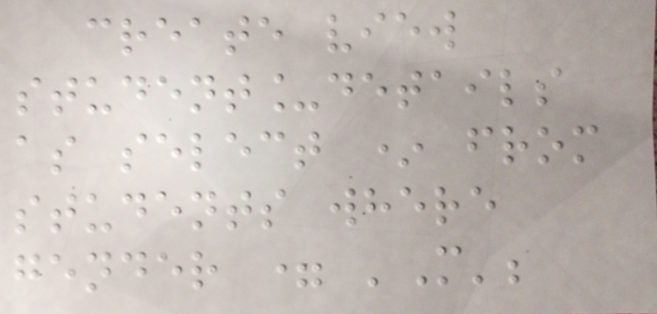create view
student_details
as select * from
students where
gender = 'M';
